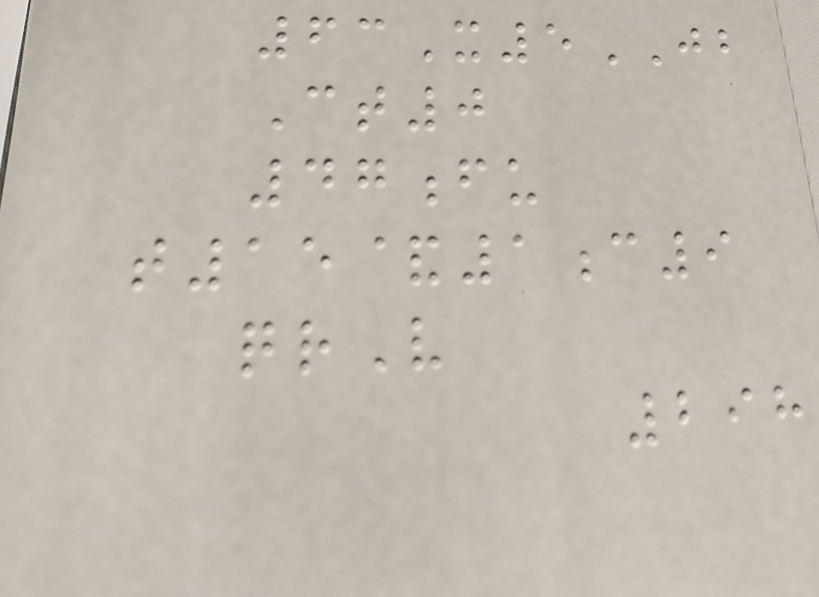63X5JB
Ct0
47fu
t15&1c9
qrV
298
